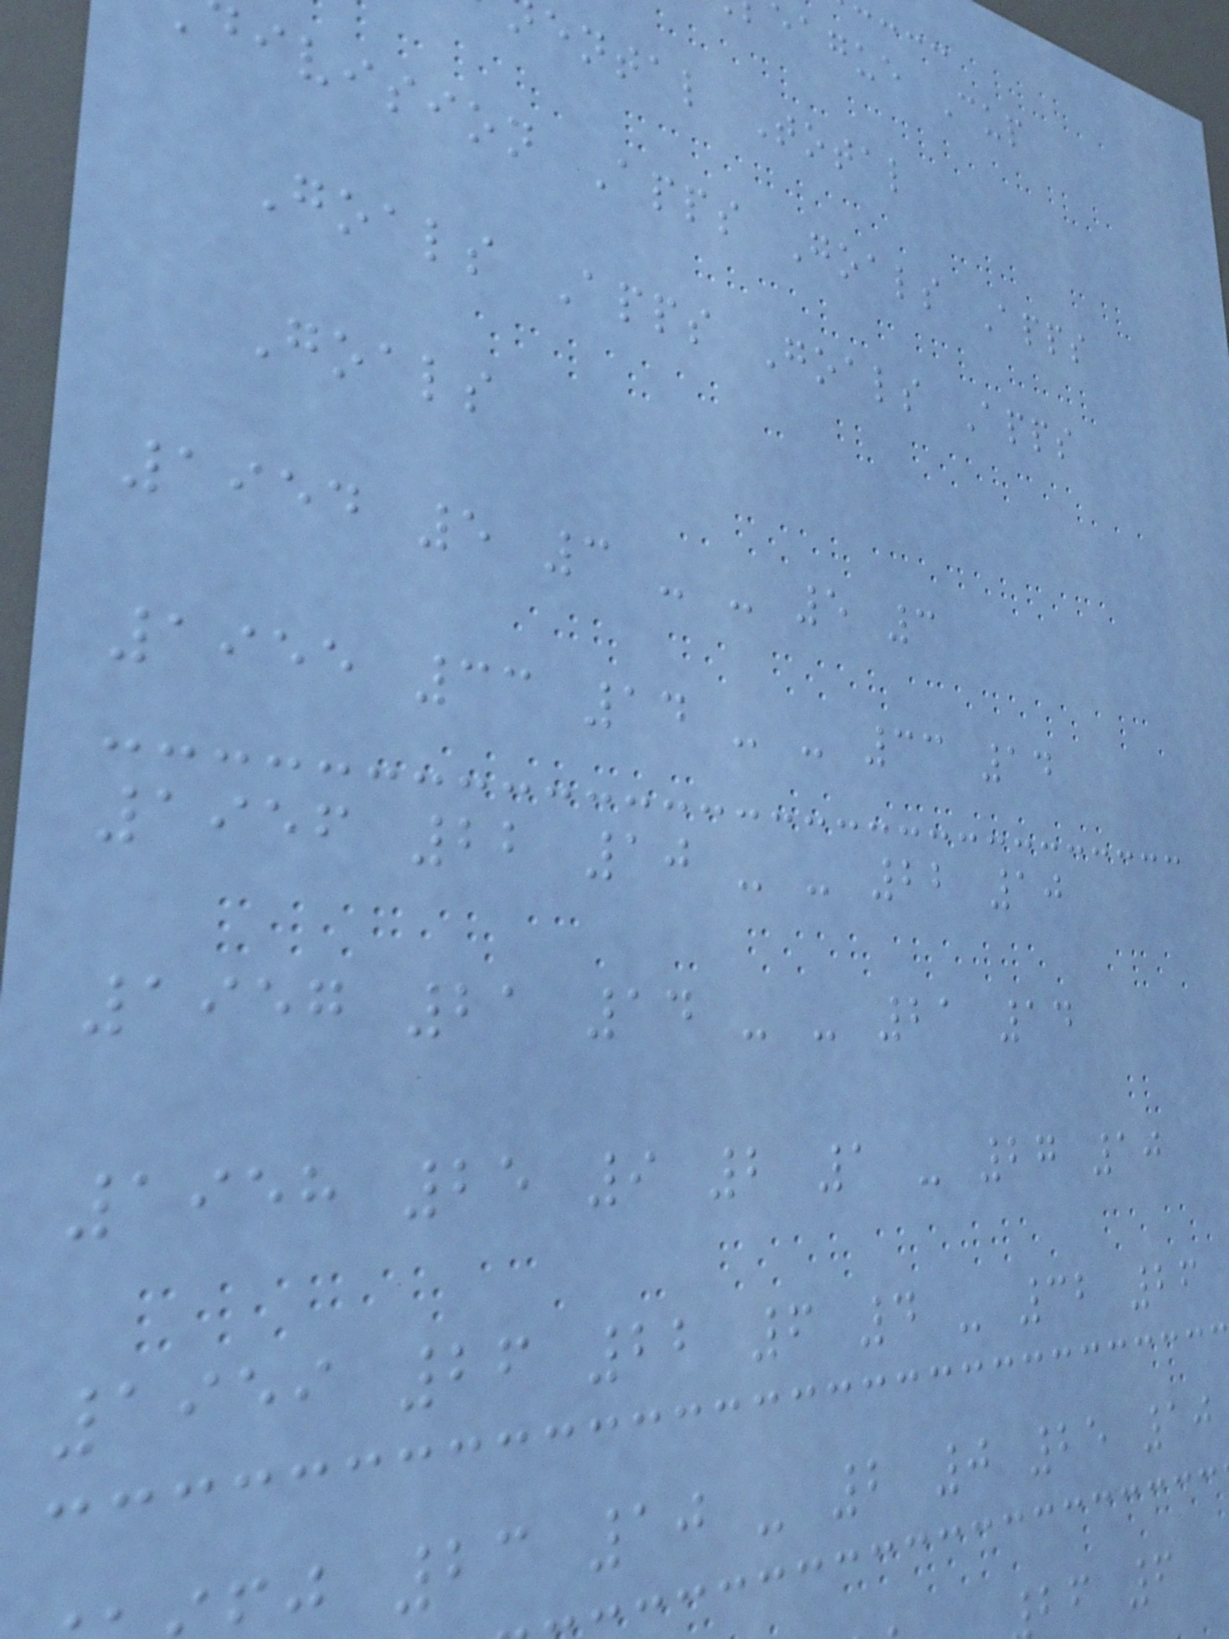eague Cup
ental Total
ivision Apps Goals Apps
Goals Apps Goals Apps
Goals
1954 5 3 - - 5 3
1955 33 14 - - 33 14
1956 22 10 - - 22 10
1957 21 14 - - 21 14
1958 25 9 2 1 - 27 10
1959 26 22 6 4 - 32 26
23 10 - 2 0 25 10
